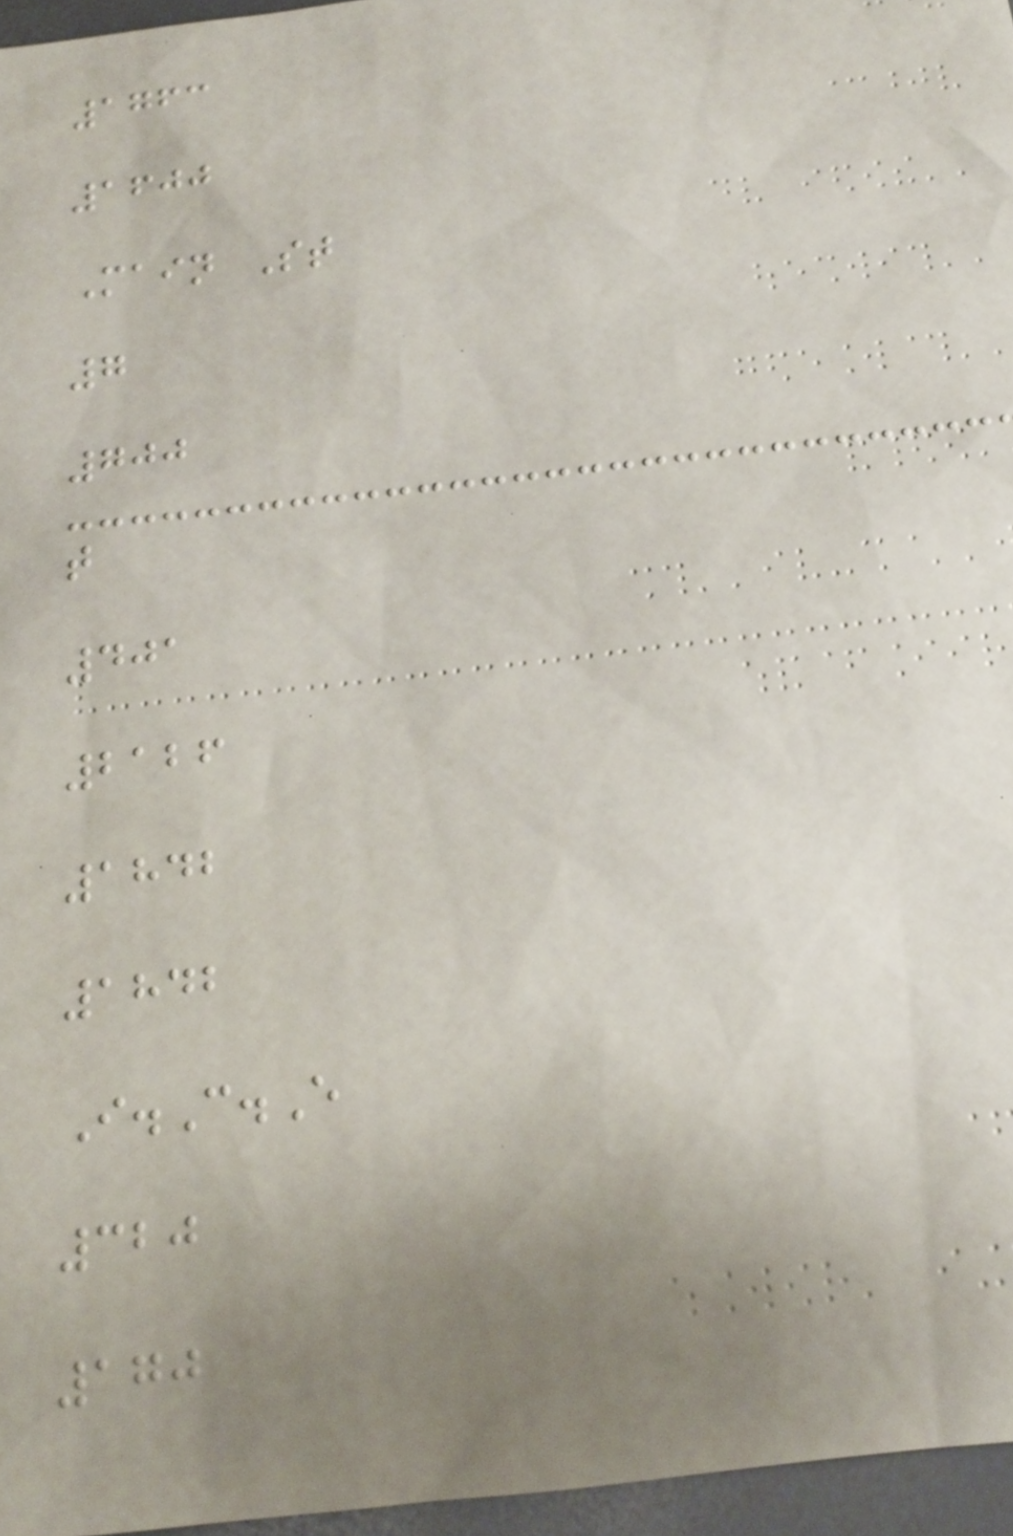1763
1600
Main St
7
700
t
401
2126
1842
1842
I.C.E
320
170
